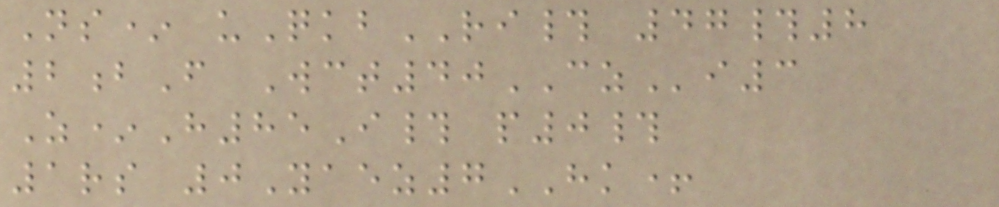Ns* uQkbRI# 47#8
2bF Wct40CZi3
Z*H85I# p0#
1rs 0Yaez7HK+
